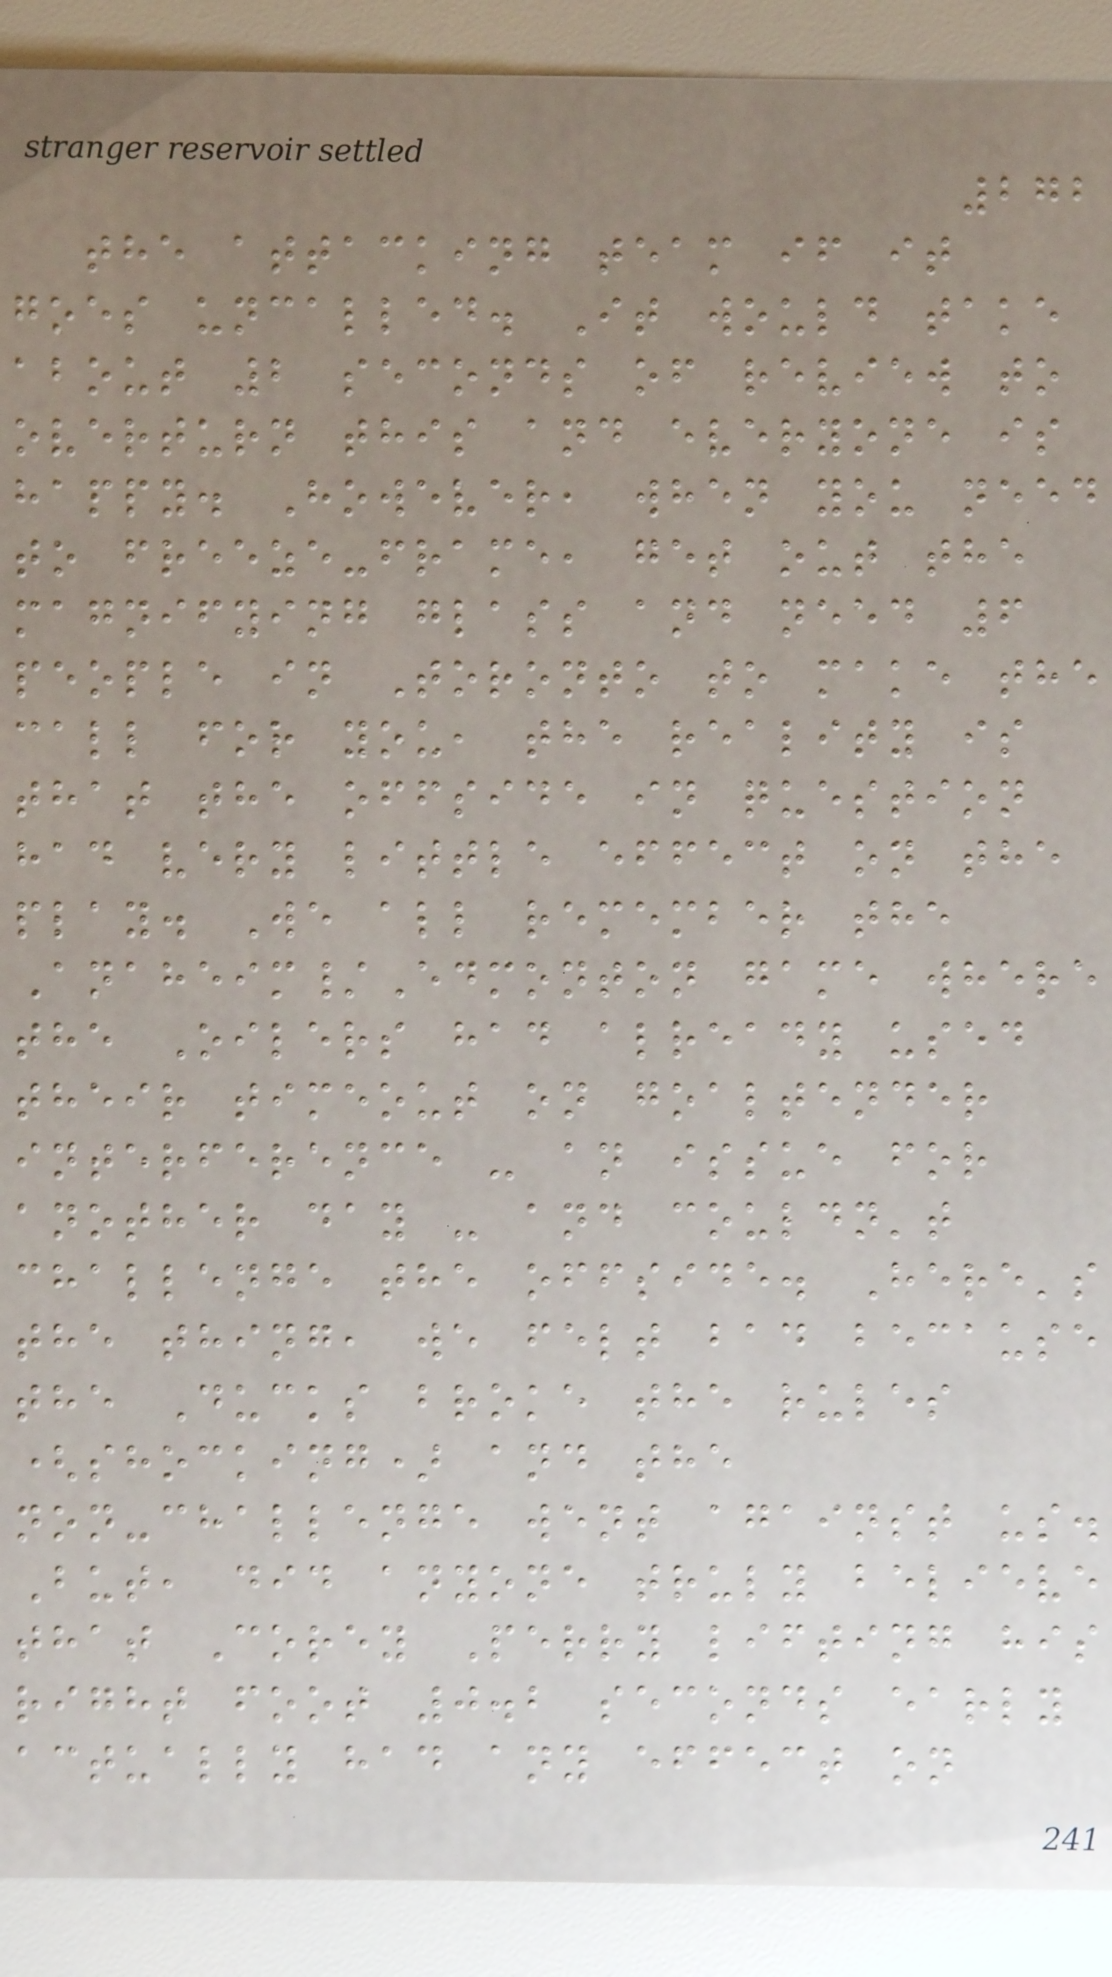272
the attacking team if it
goes uncalled. It would take
about 2 seconds of review to
overturn this and everyone is
happy. However, when you need
to freeze-frame, get out the
magnifying glass and need 6
people in Toronto to make the
call for you, the reality is
that the offside in question
had very little effect on the
play. We all remember the
Anaheim/Edmonton game where
the Oilers had already used
their timeout on goaltender
interference - an issue for
another day - and couldn't
challenge the offside. Here's
the thing, we felt bad because
the Ducks broke the rules
(shocking) and the
non-challenge went against us.
But, did anyone truly believe
that Corey Perry lifting his
right foot 0.2 seconds early
actually had any effect on
